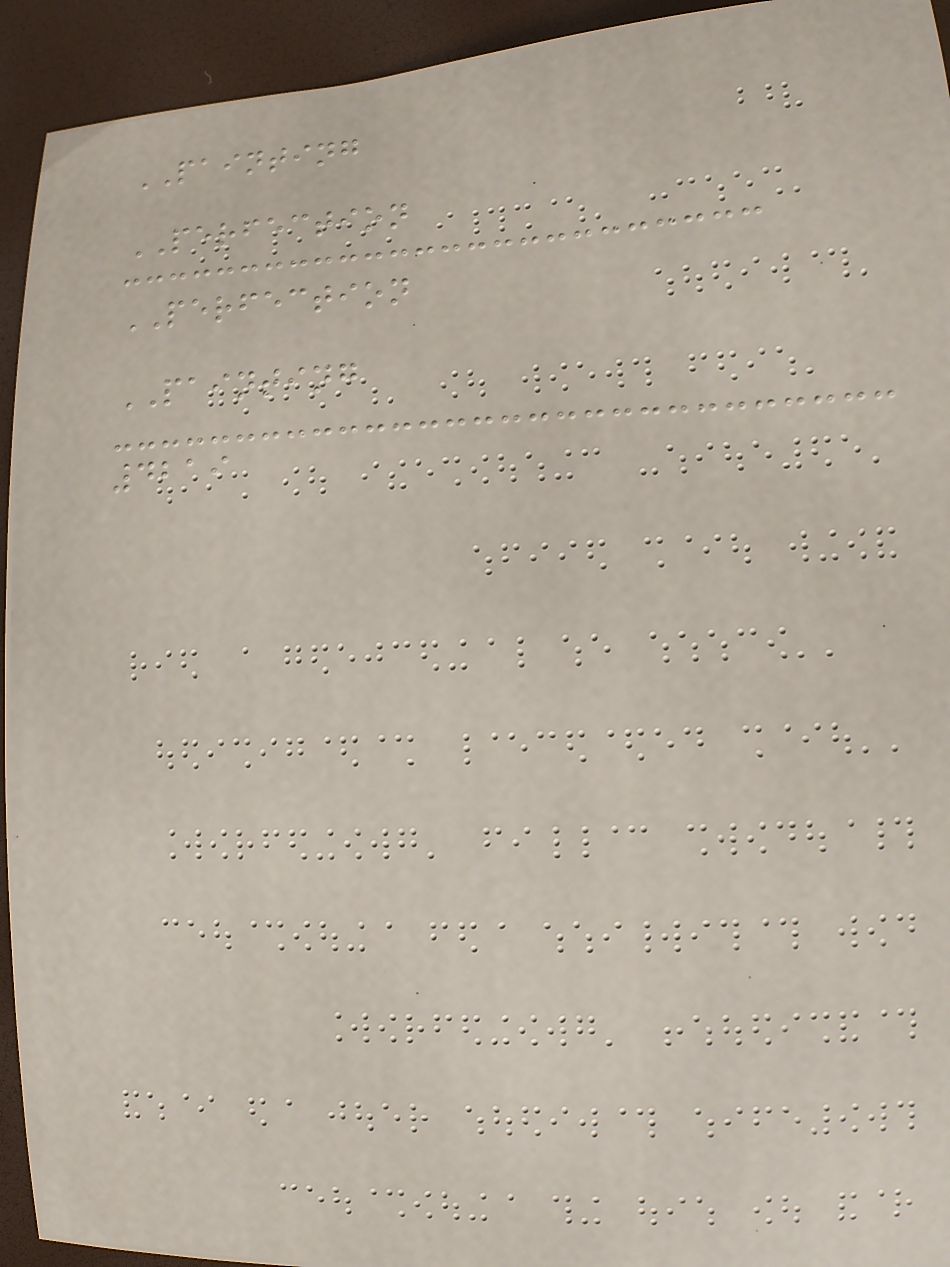PAINTING
PERFECTION
PERFECTION
PAINTING
4219
